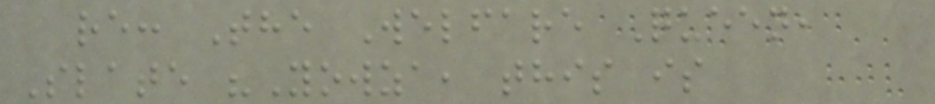re: The Welfare Queen,
Slate "Yowza, this is
